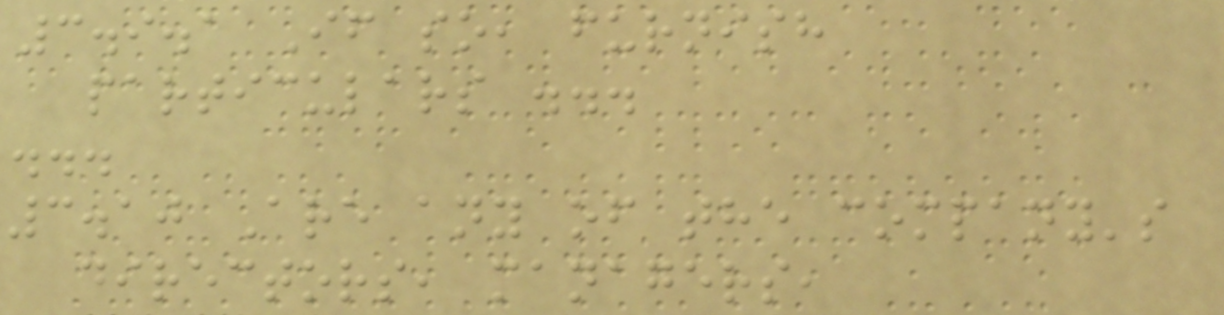3.9.1 If so, furnish
particulars ...
...
3.10 Are any of the company's
directors, managers,
